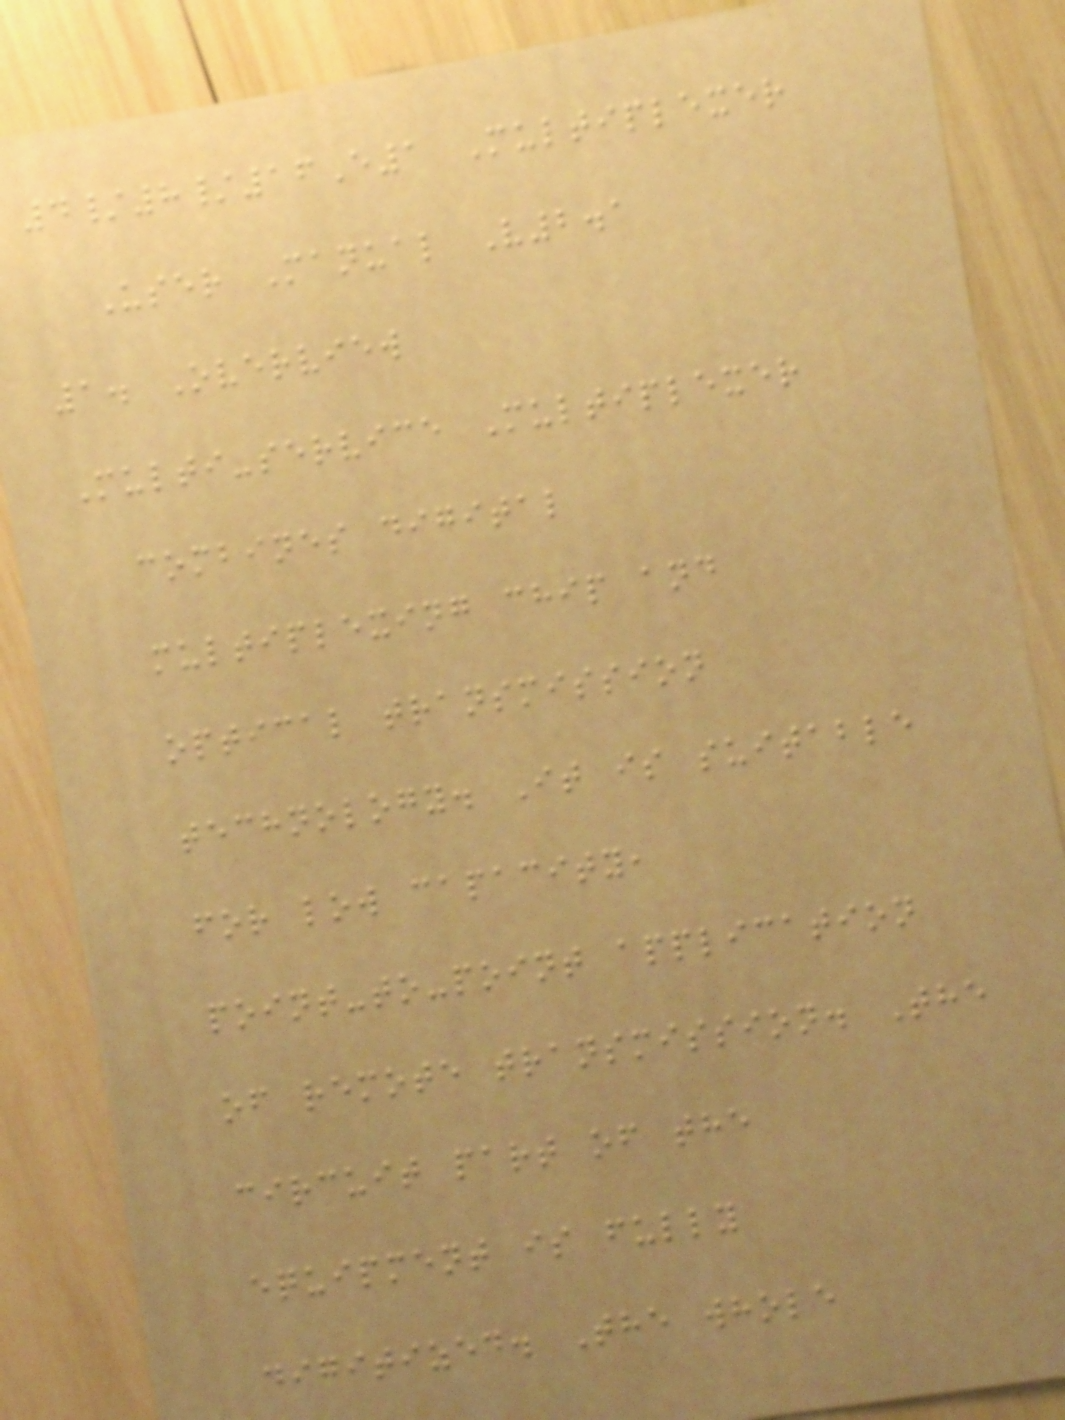4/8/16E1 Multiplexer
User Manual V2.1
1. Overview
Multi-service Multiplexer
combines digital
multiplexing chip and
optical transmission
technology. It is suitable
for low capacity,
point-to-point application
of remote transmission. The
circuit part of the
equipment is fully
digitized. The whole
